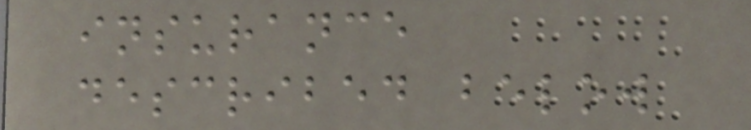insurance
described below
